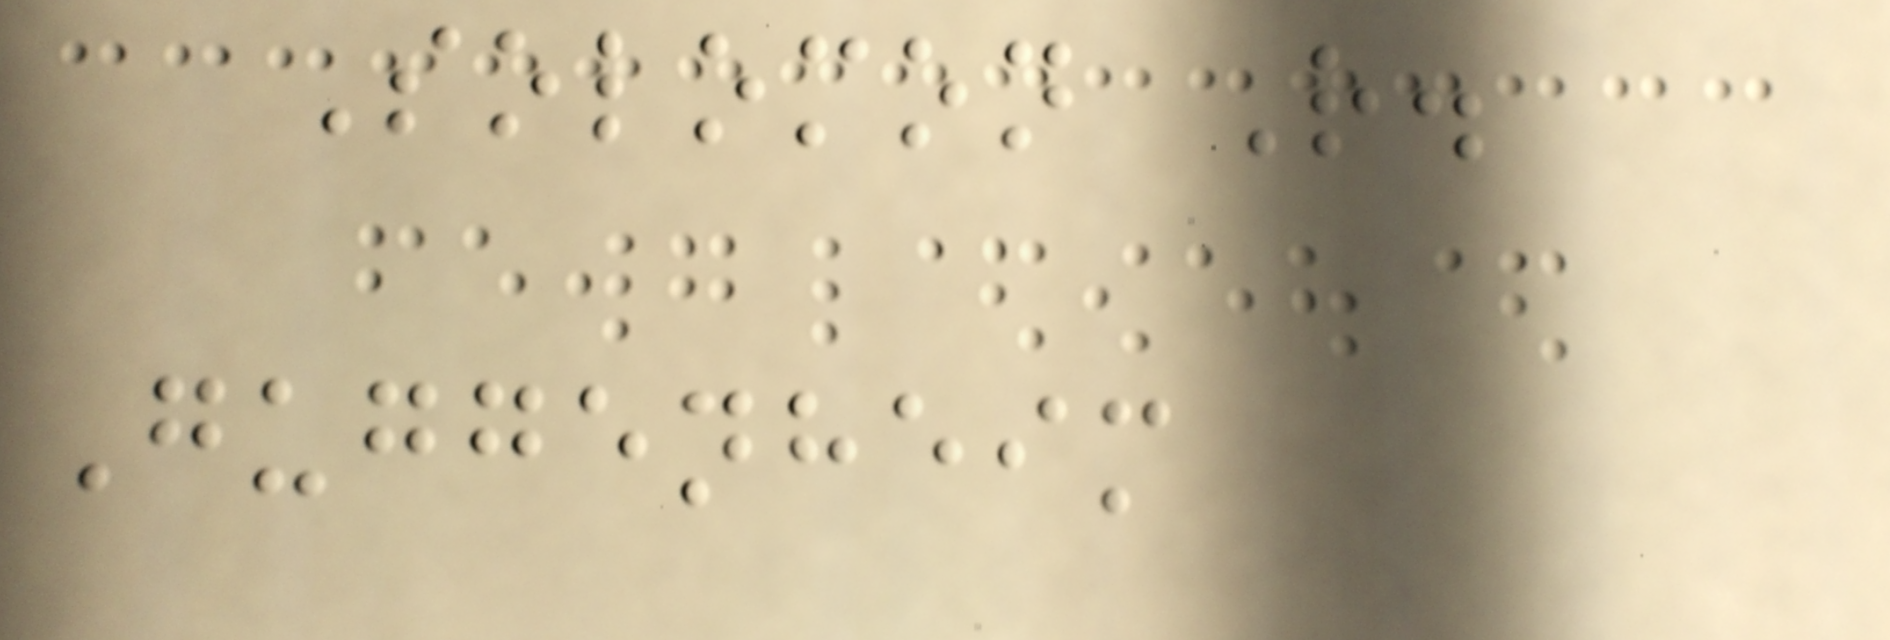Solomon R.
Guggenheim
